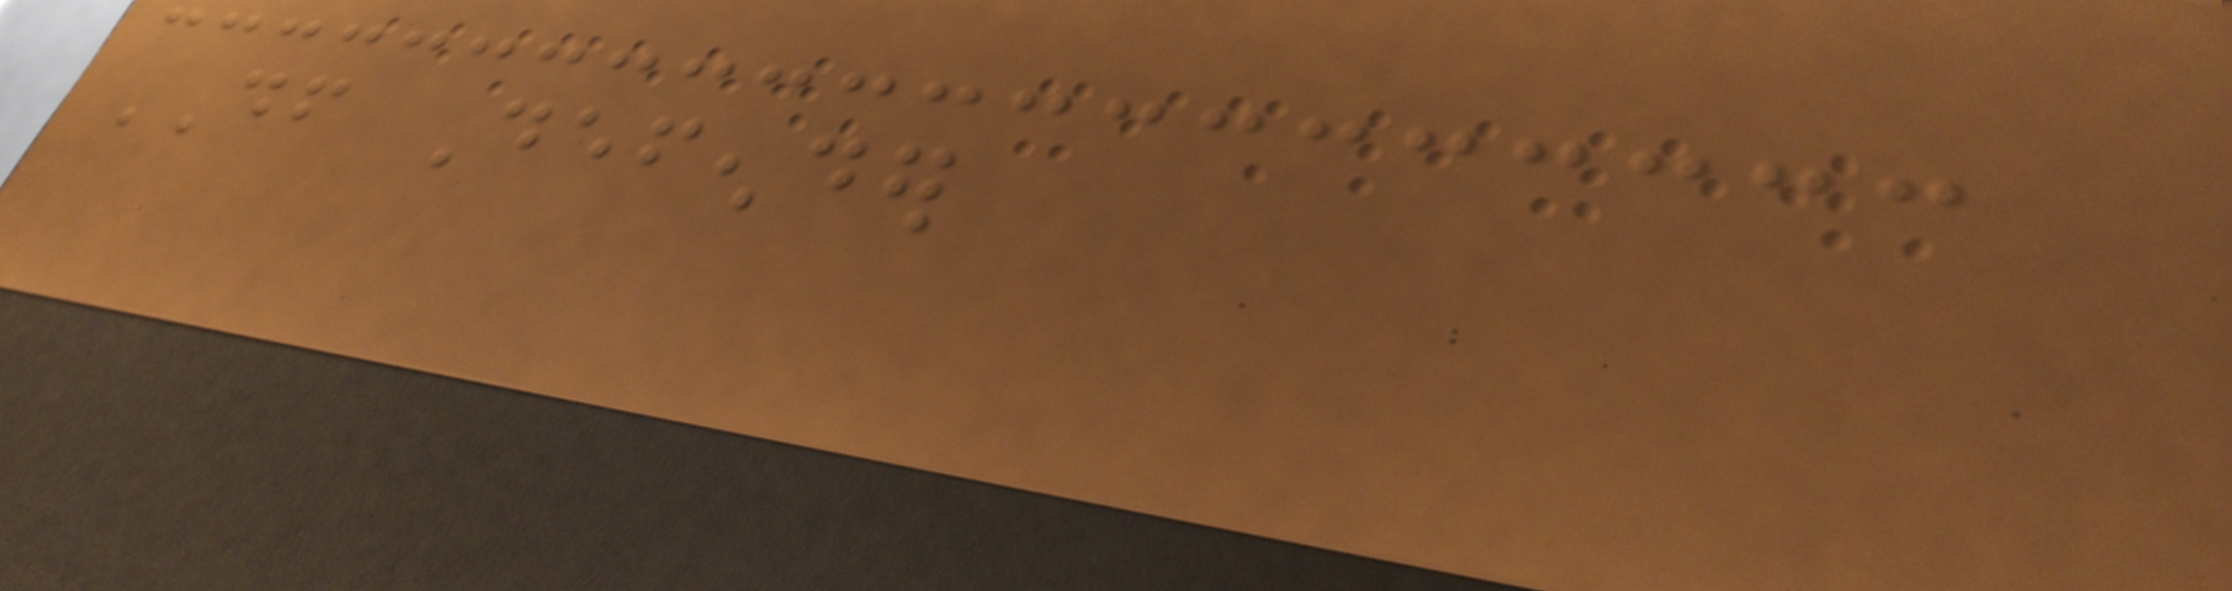DF Defender
